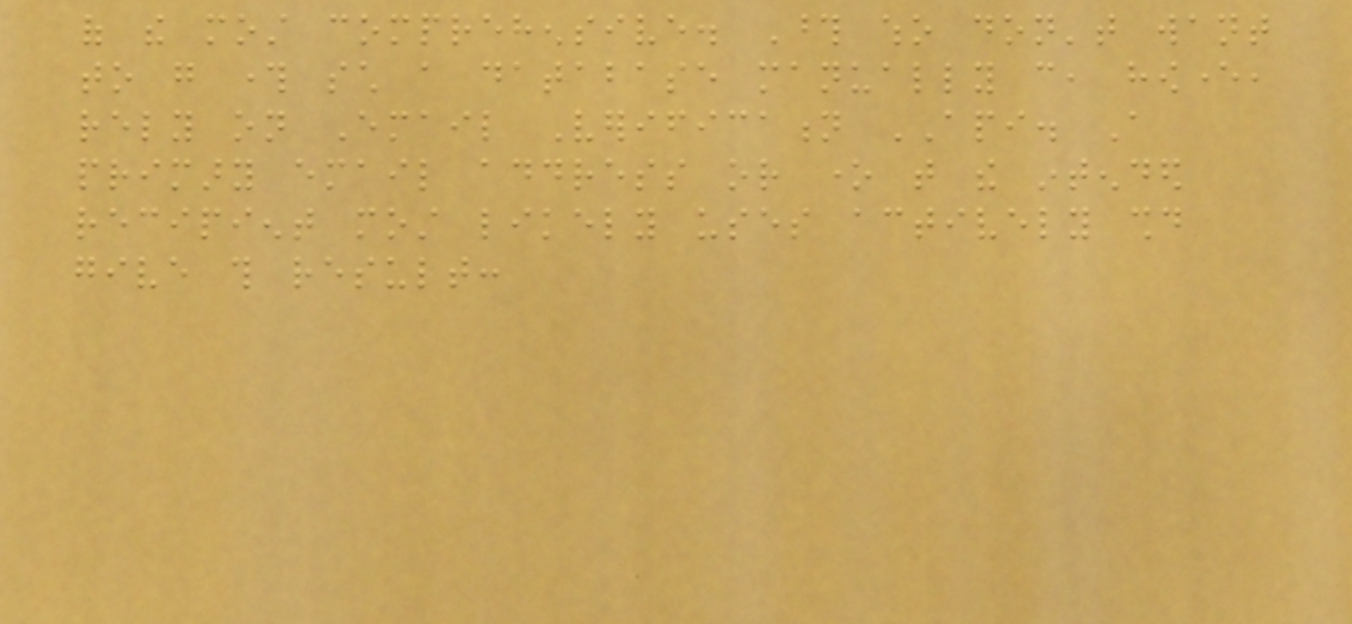of the most comprehensive. Those who don't want
to go through such a database manually can, however,
rely on Email Verification API. A
primary email address or one that the intended
recipient most likely uses actively should
give this result:
